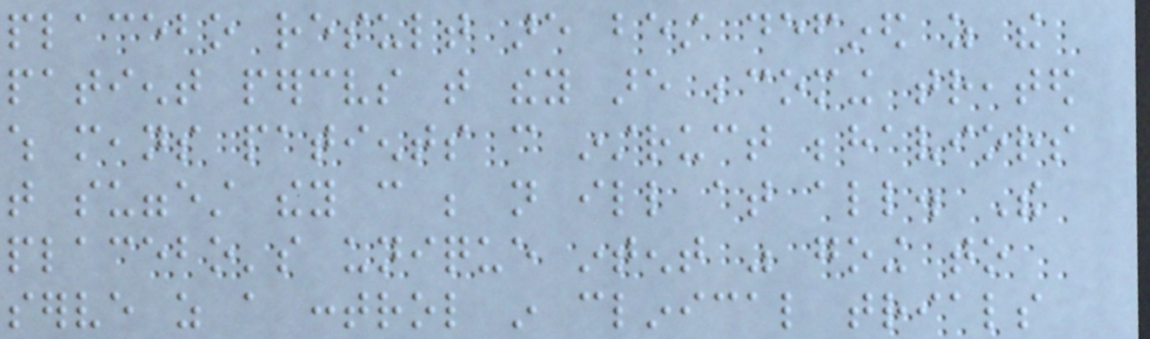placebo result are best defined as the
patient perceives that they are becoming treated
which means patients can instruct behaviors
that suggest they can be not ill at all. The
placebo's unique intent was going to
serve as a control in clinical trials
